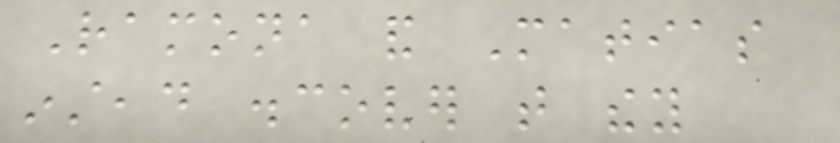Ramona and Matias
instead discover that they
